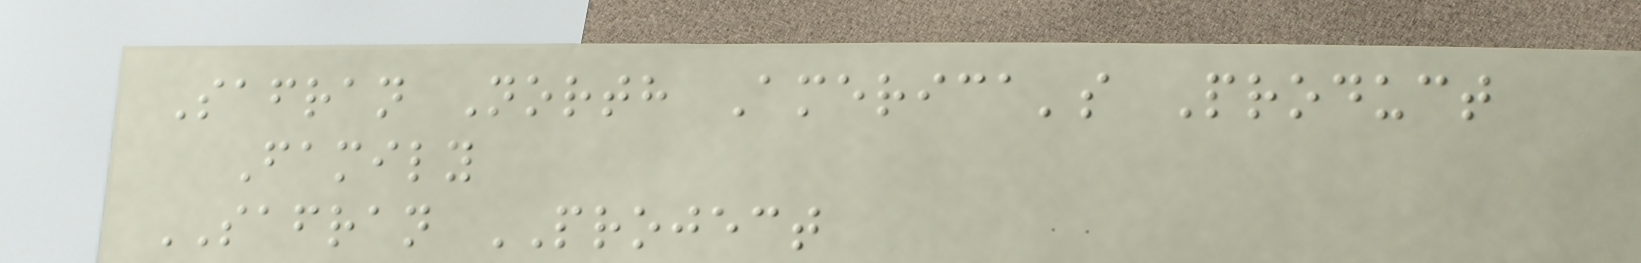Safran North America's Product
Family
SAFRAN PROJECT
